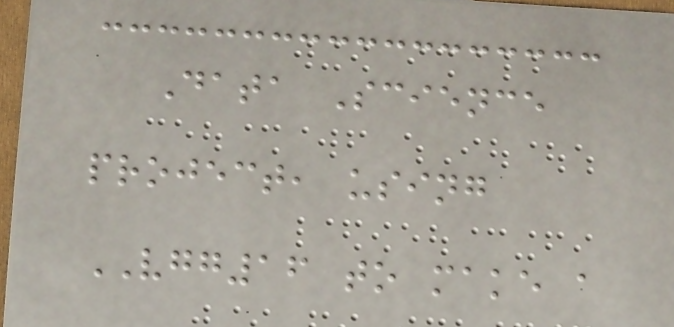Data Science
project, using
VGG16 to make a
